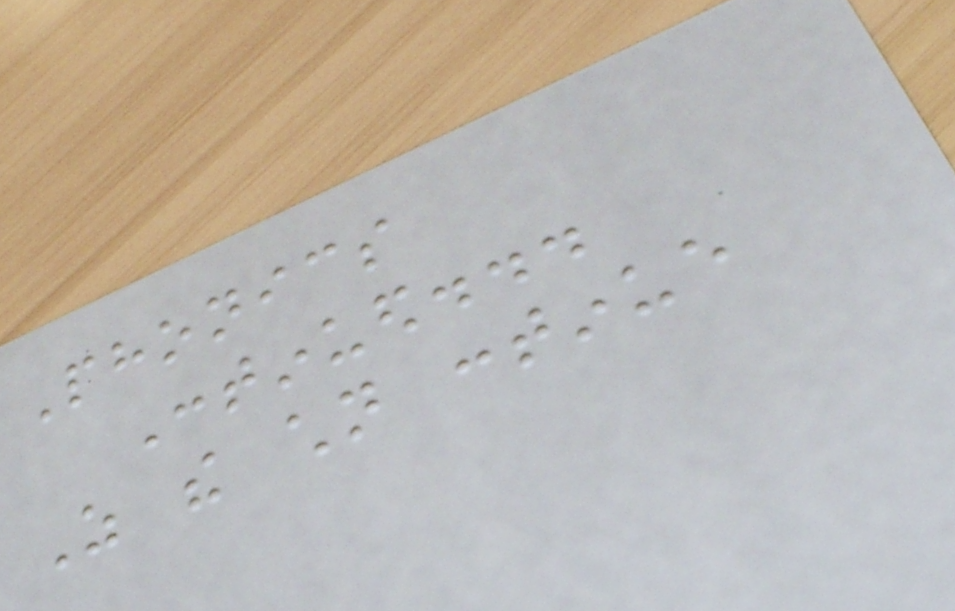Phonics
Continued...
As the children continue
